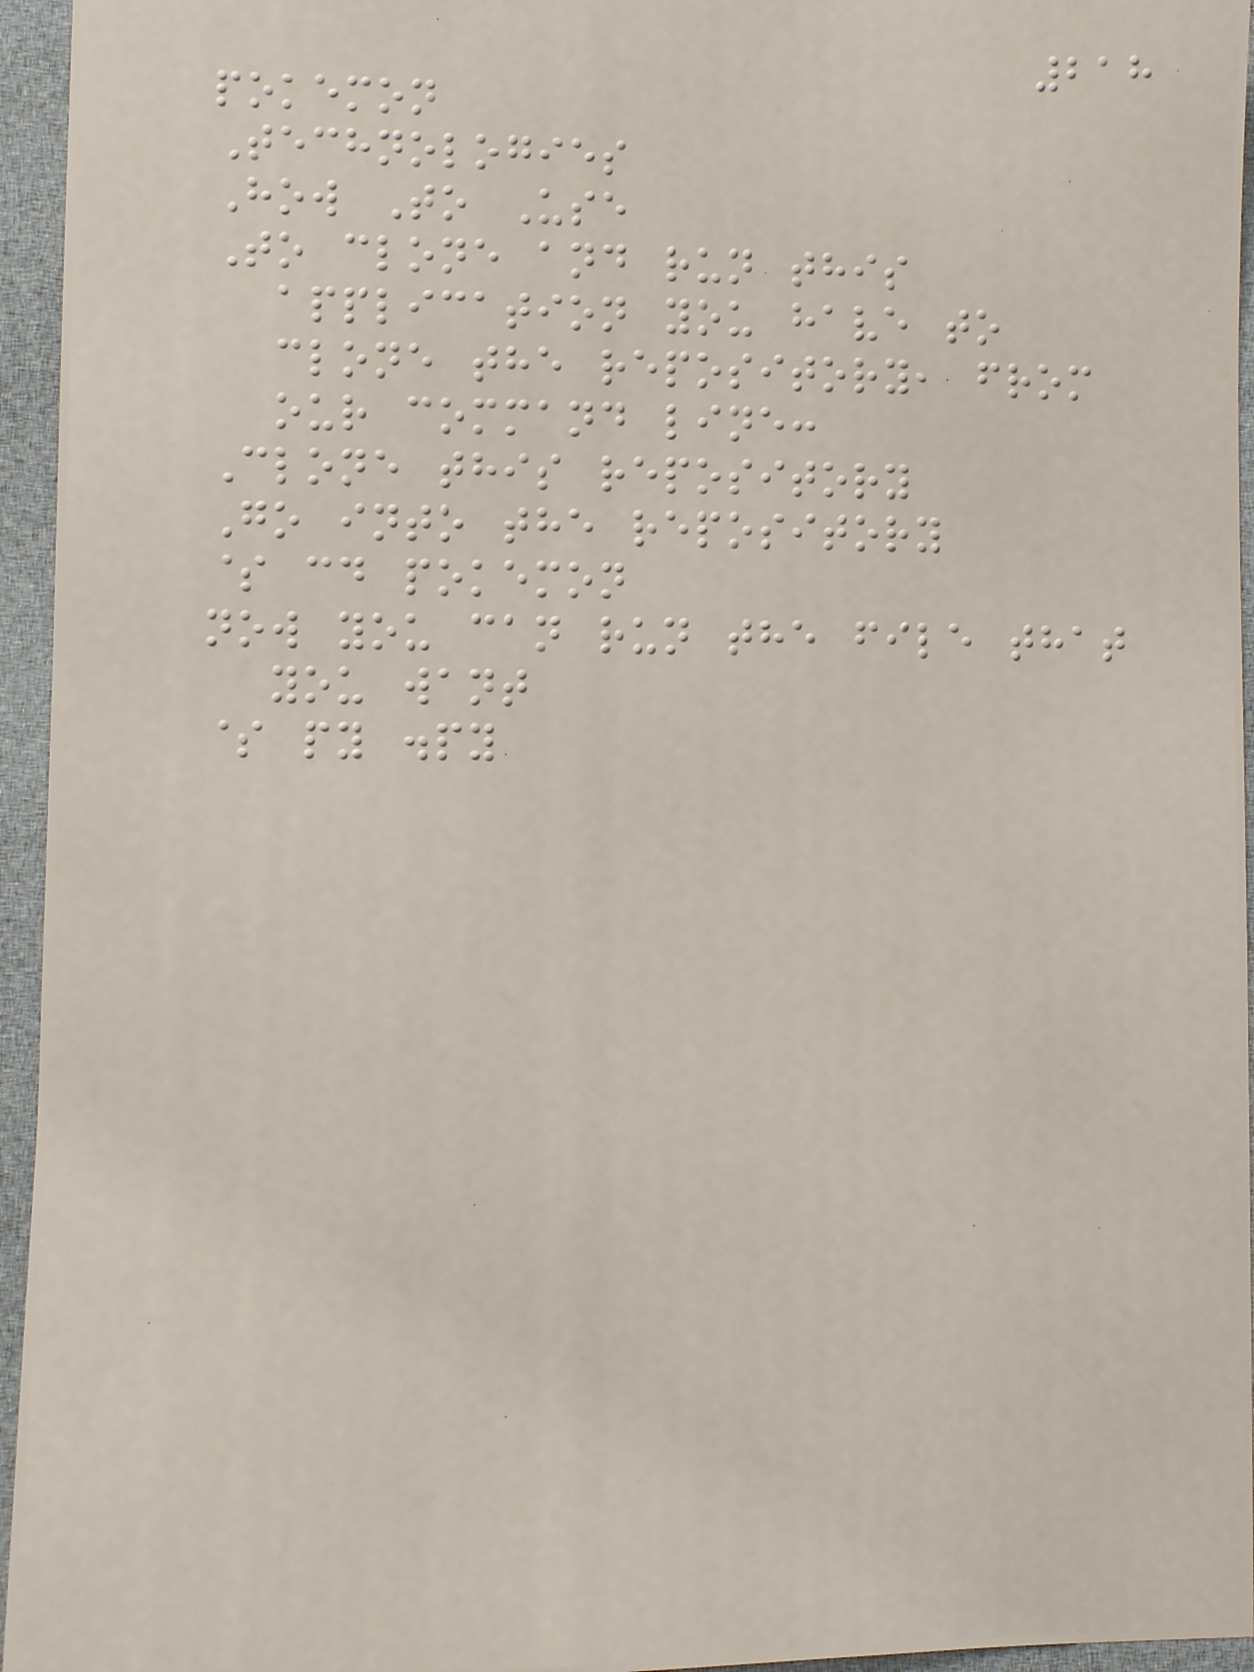218
pokemon
Technologies
How To Use
To clone and run this
application you have to
clone the repository, from
our command line:
Clone this repository
Go into the repository
$ cd pokemon
now you can run the file that
you want
$ py .py
